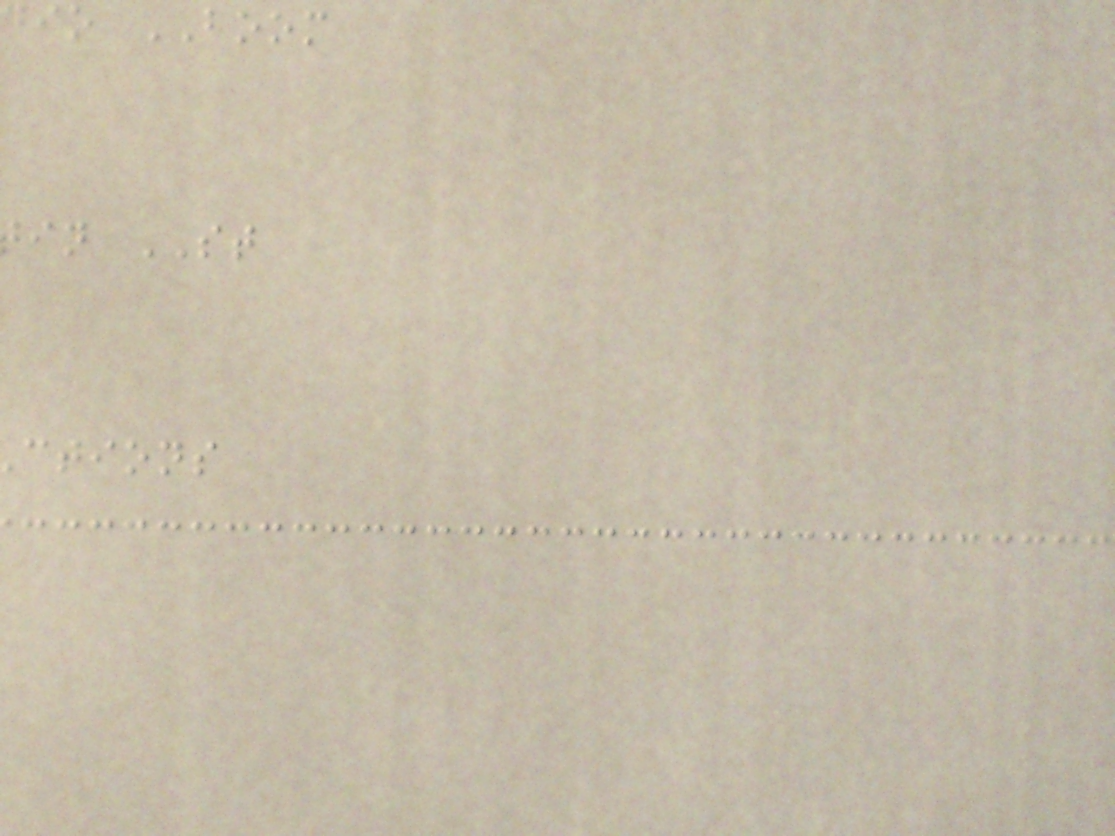dio BOOM
in ST
ctions
